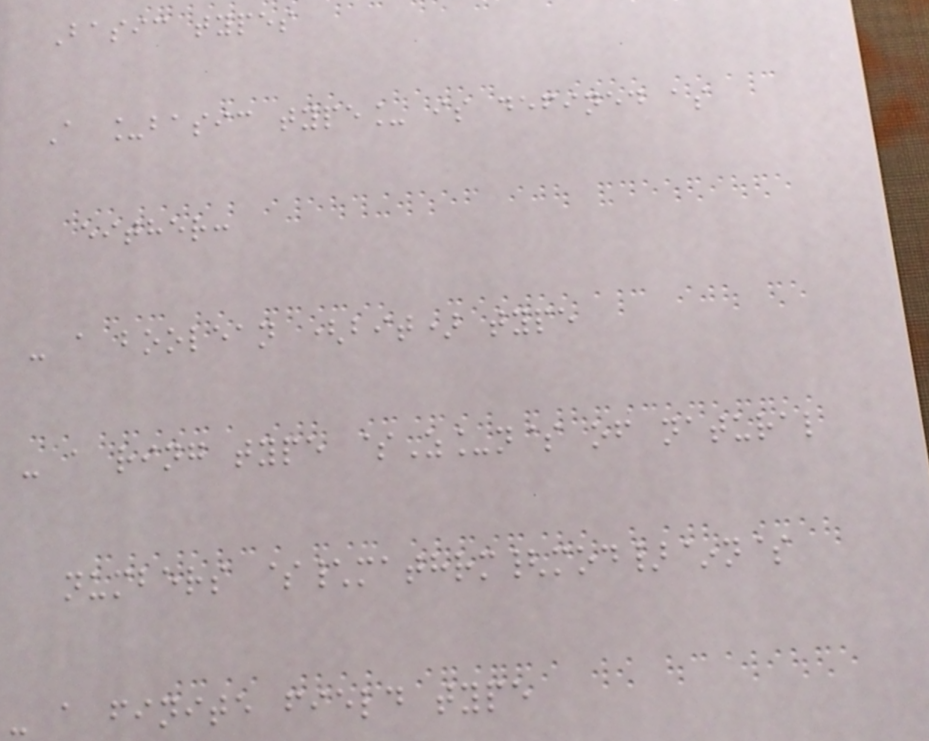Basic types
A _basic type_ is defined as
either:
- a boolean (bit) type
- a ring type $Z_n$ of natural
numbers $\mathrm{mod}~n$
- a finite field type
